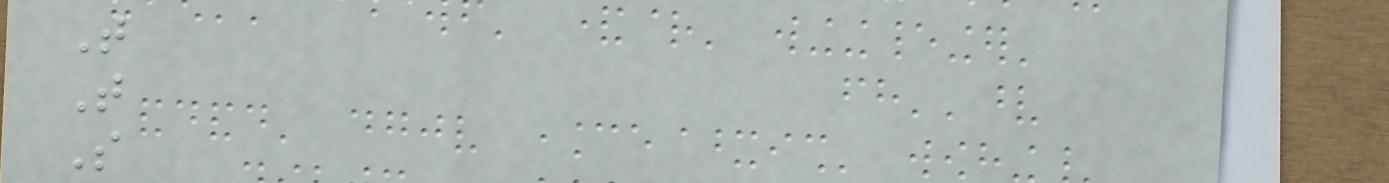T
T
S
